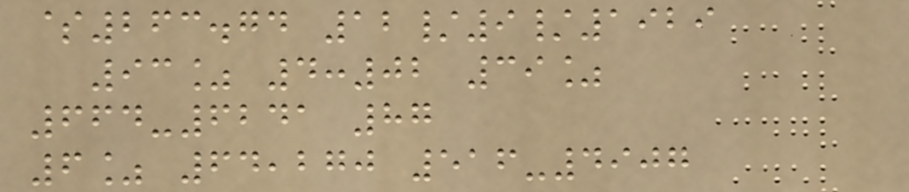$263.74 12/9/1929
93% 4:02 39%
664-6241 87
6% 64,270 516-4907
